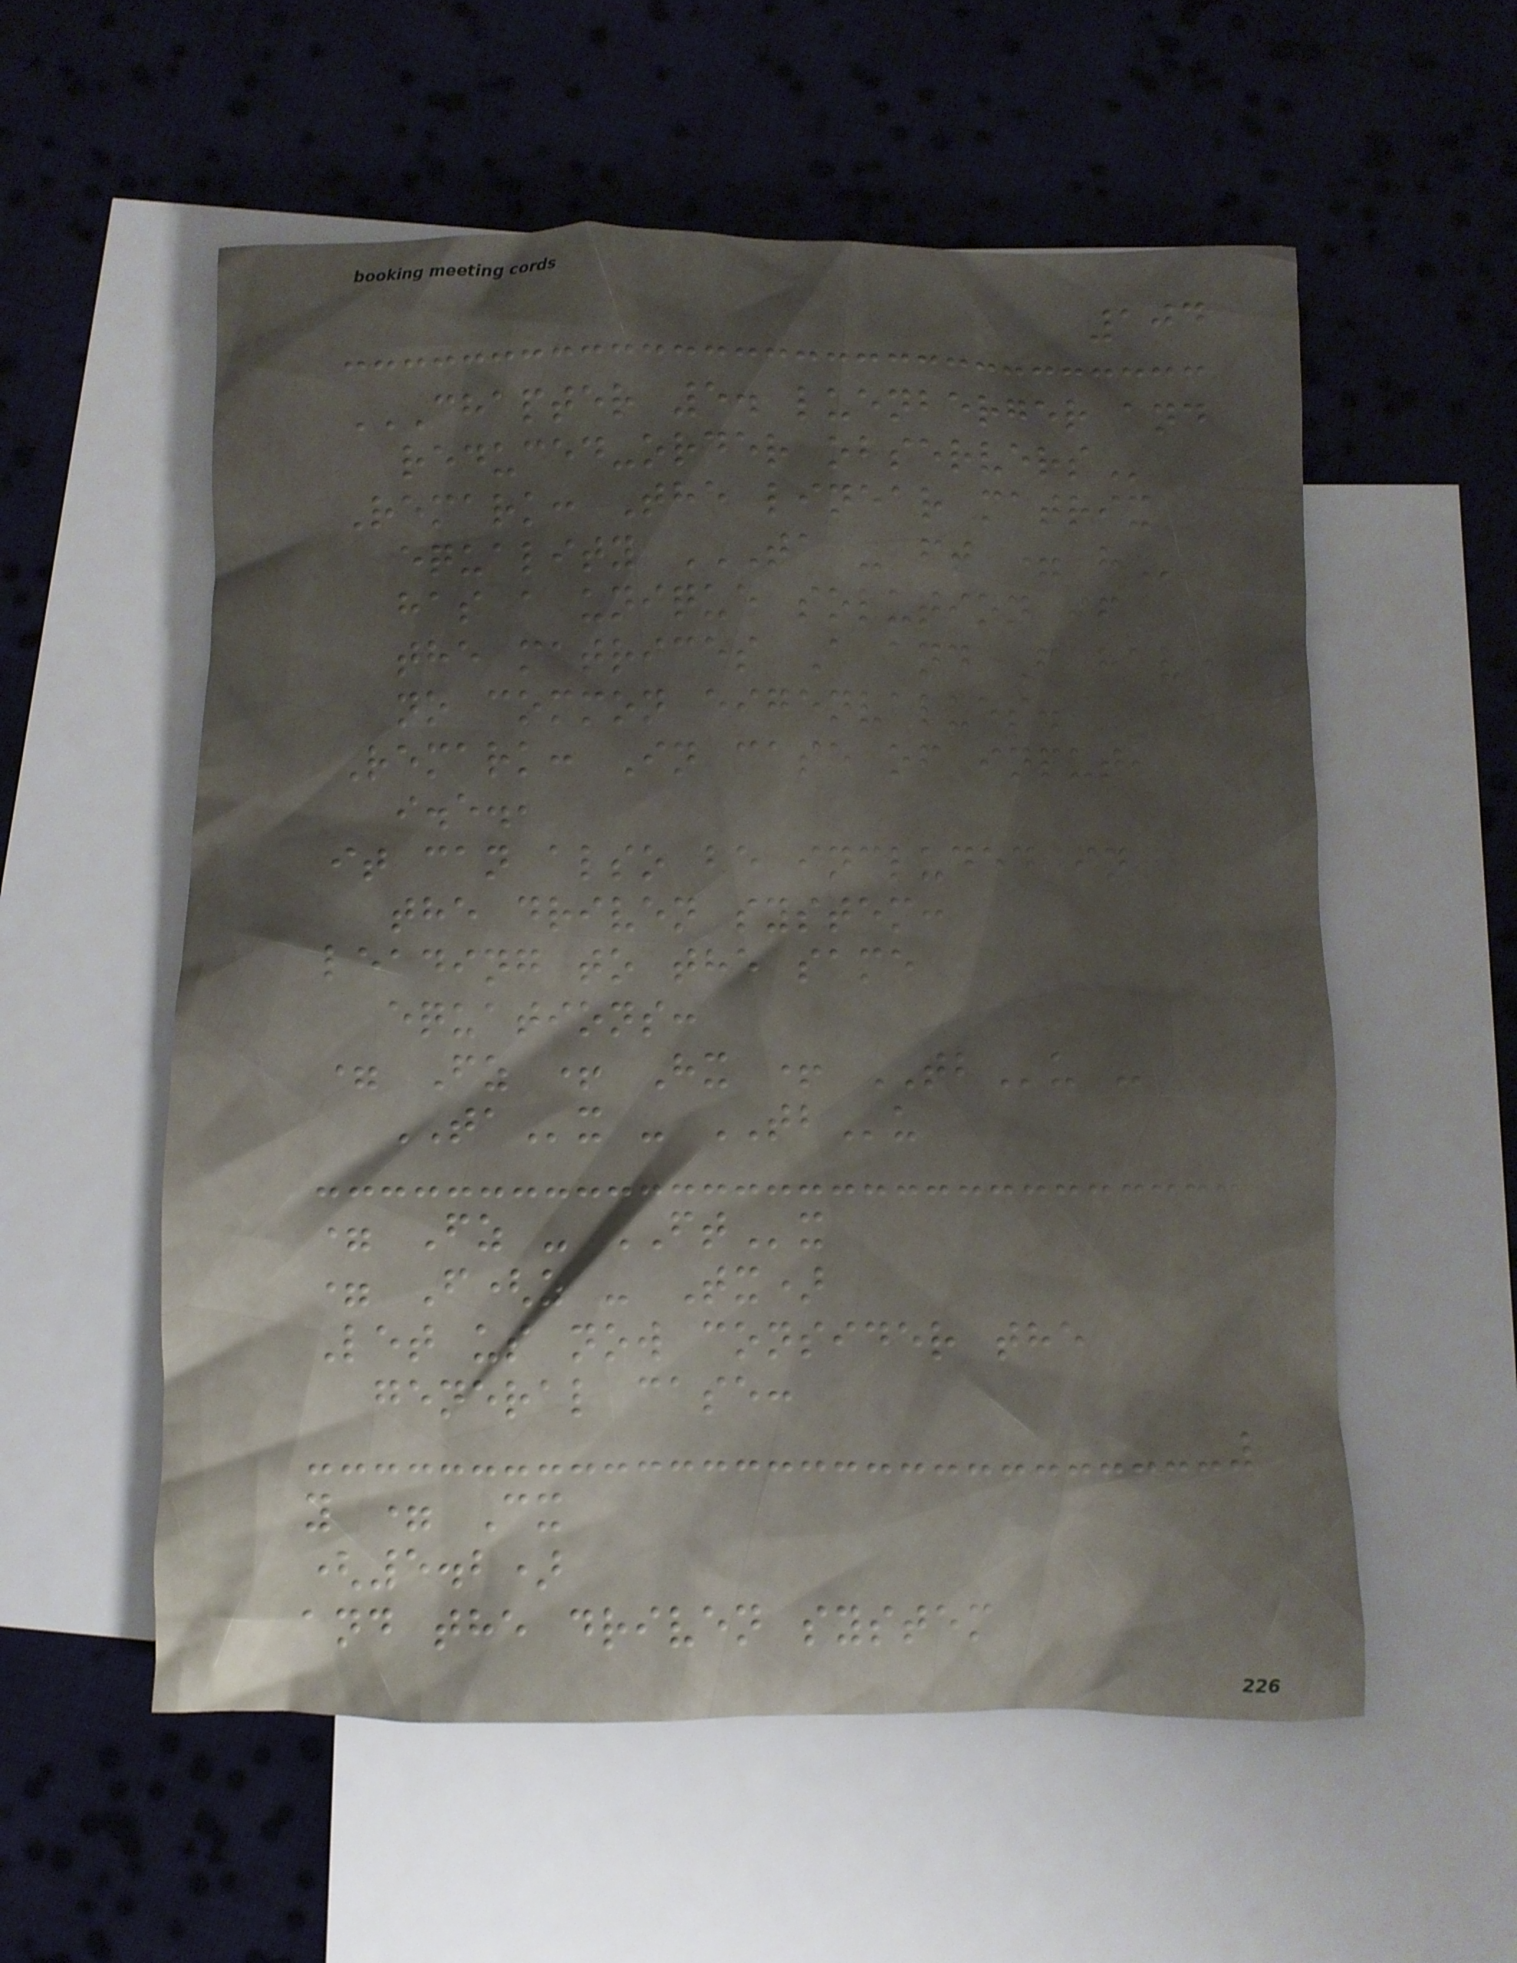104
CHAPTER 5. LUENBERGER AND
REDUCED-ORDER OBSERVERS
Remark: The linear matrix
equality TA - FT = H
has a unique solution if
the matrices A and F have
no common eigenvalues.
Remark: In case of input,
i.e.,
it can also be included in
the driven system:
leading to the same
equations:
= Fz + Hx + TBu -
TAx - TBu
= Fz - FTx
= F(z - Tx)
Let us now consider the
general case:
y = Cx
(5.2)
and the driven system
